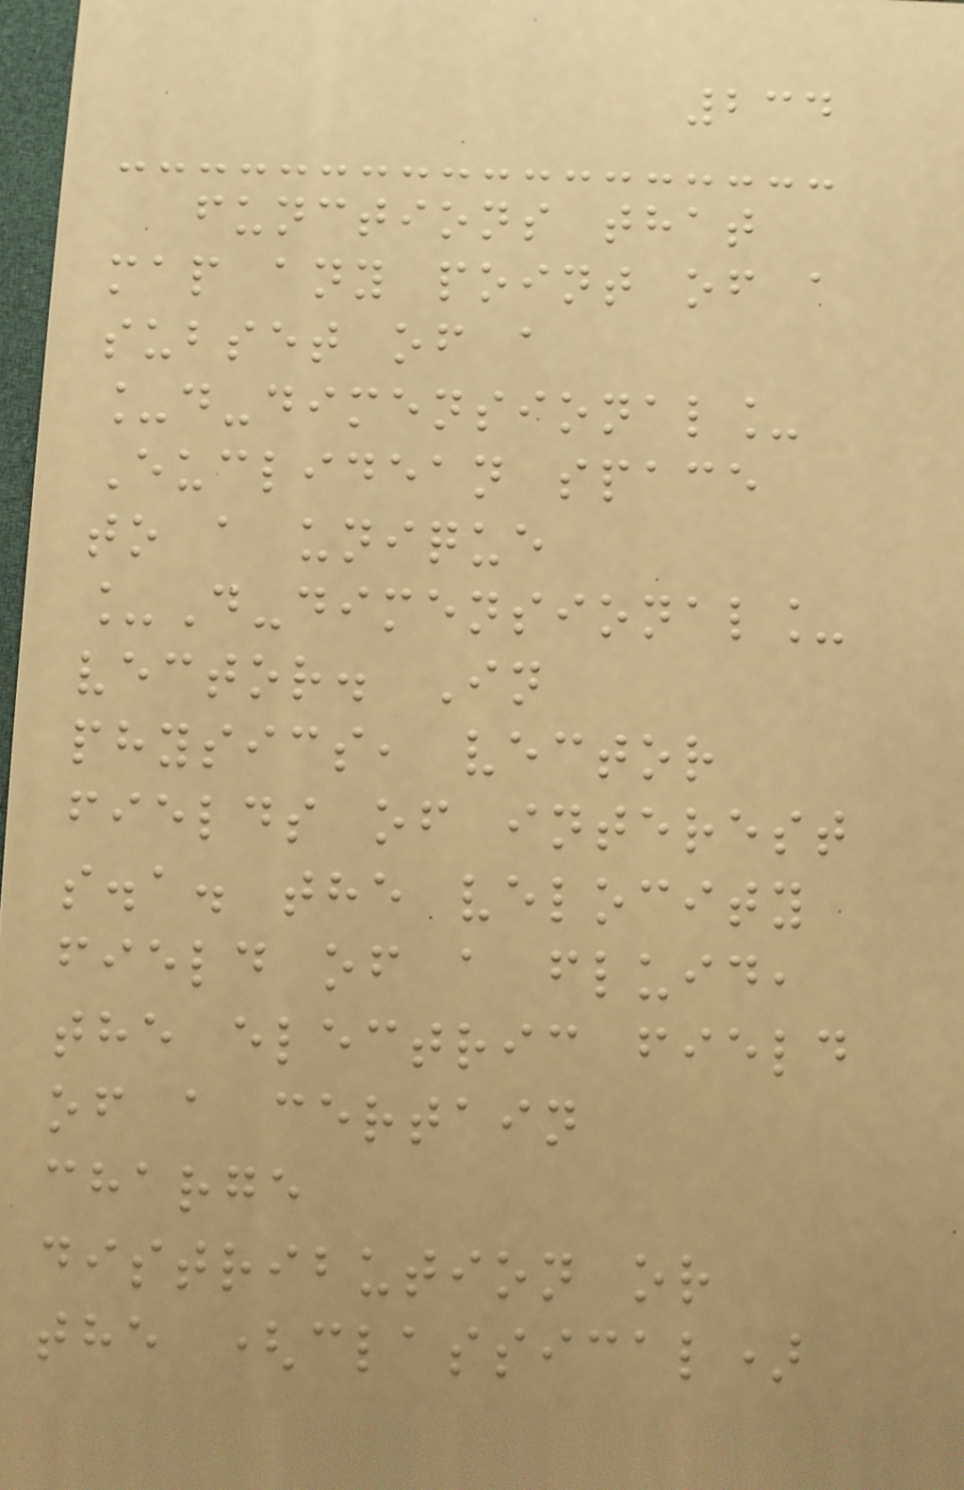234
functions that
map any point of a
subset of a
_d-dimensional_
Euclidean space
to a unique
_D-dimensional_
vector. In
physics, vector
fields of interest
s.a. the velocity
field of a fluid,
the electric field
of a certain
charge
distribution or
the (classical)
